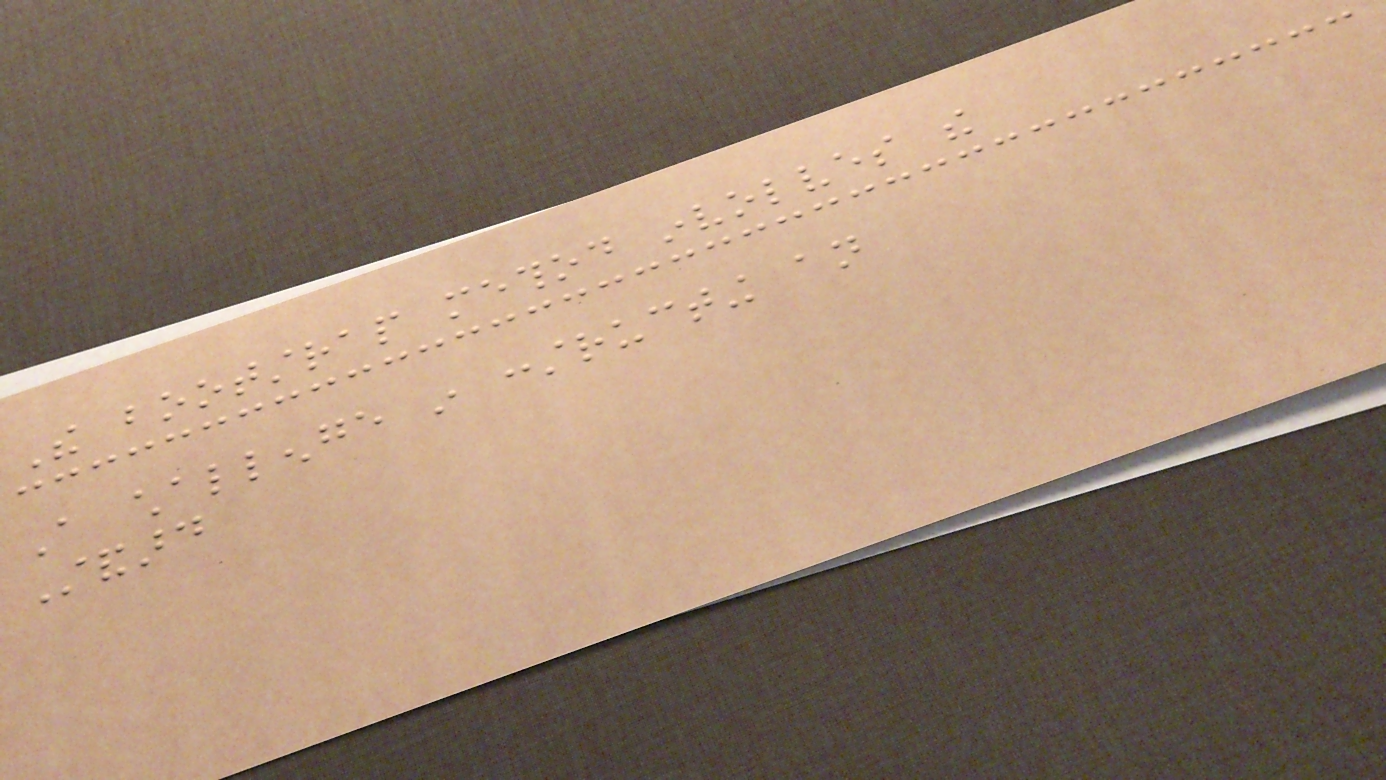The bootstrap method involves the
A challenge in constructing an
Standard
